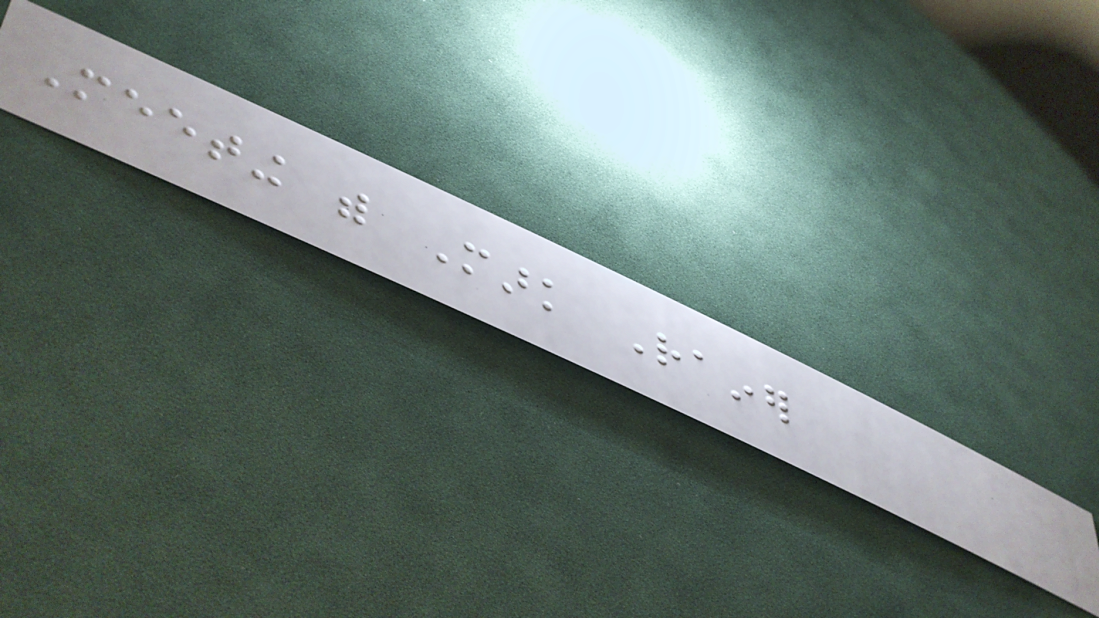Meeting with Mark Rainer
